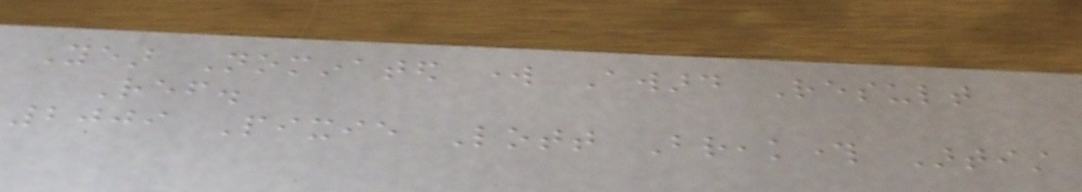Year Nominated work Award Result
Ref.
2009 Pixie Lott Breakthrough Artist
